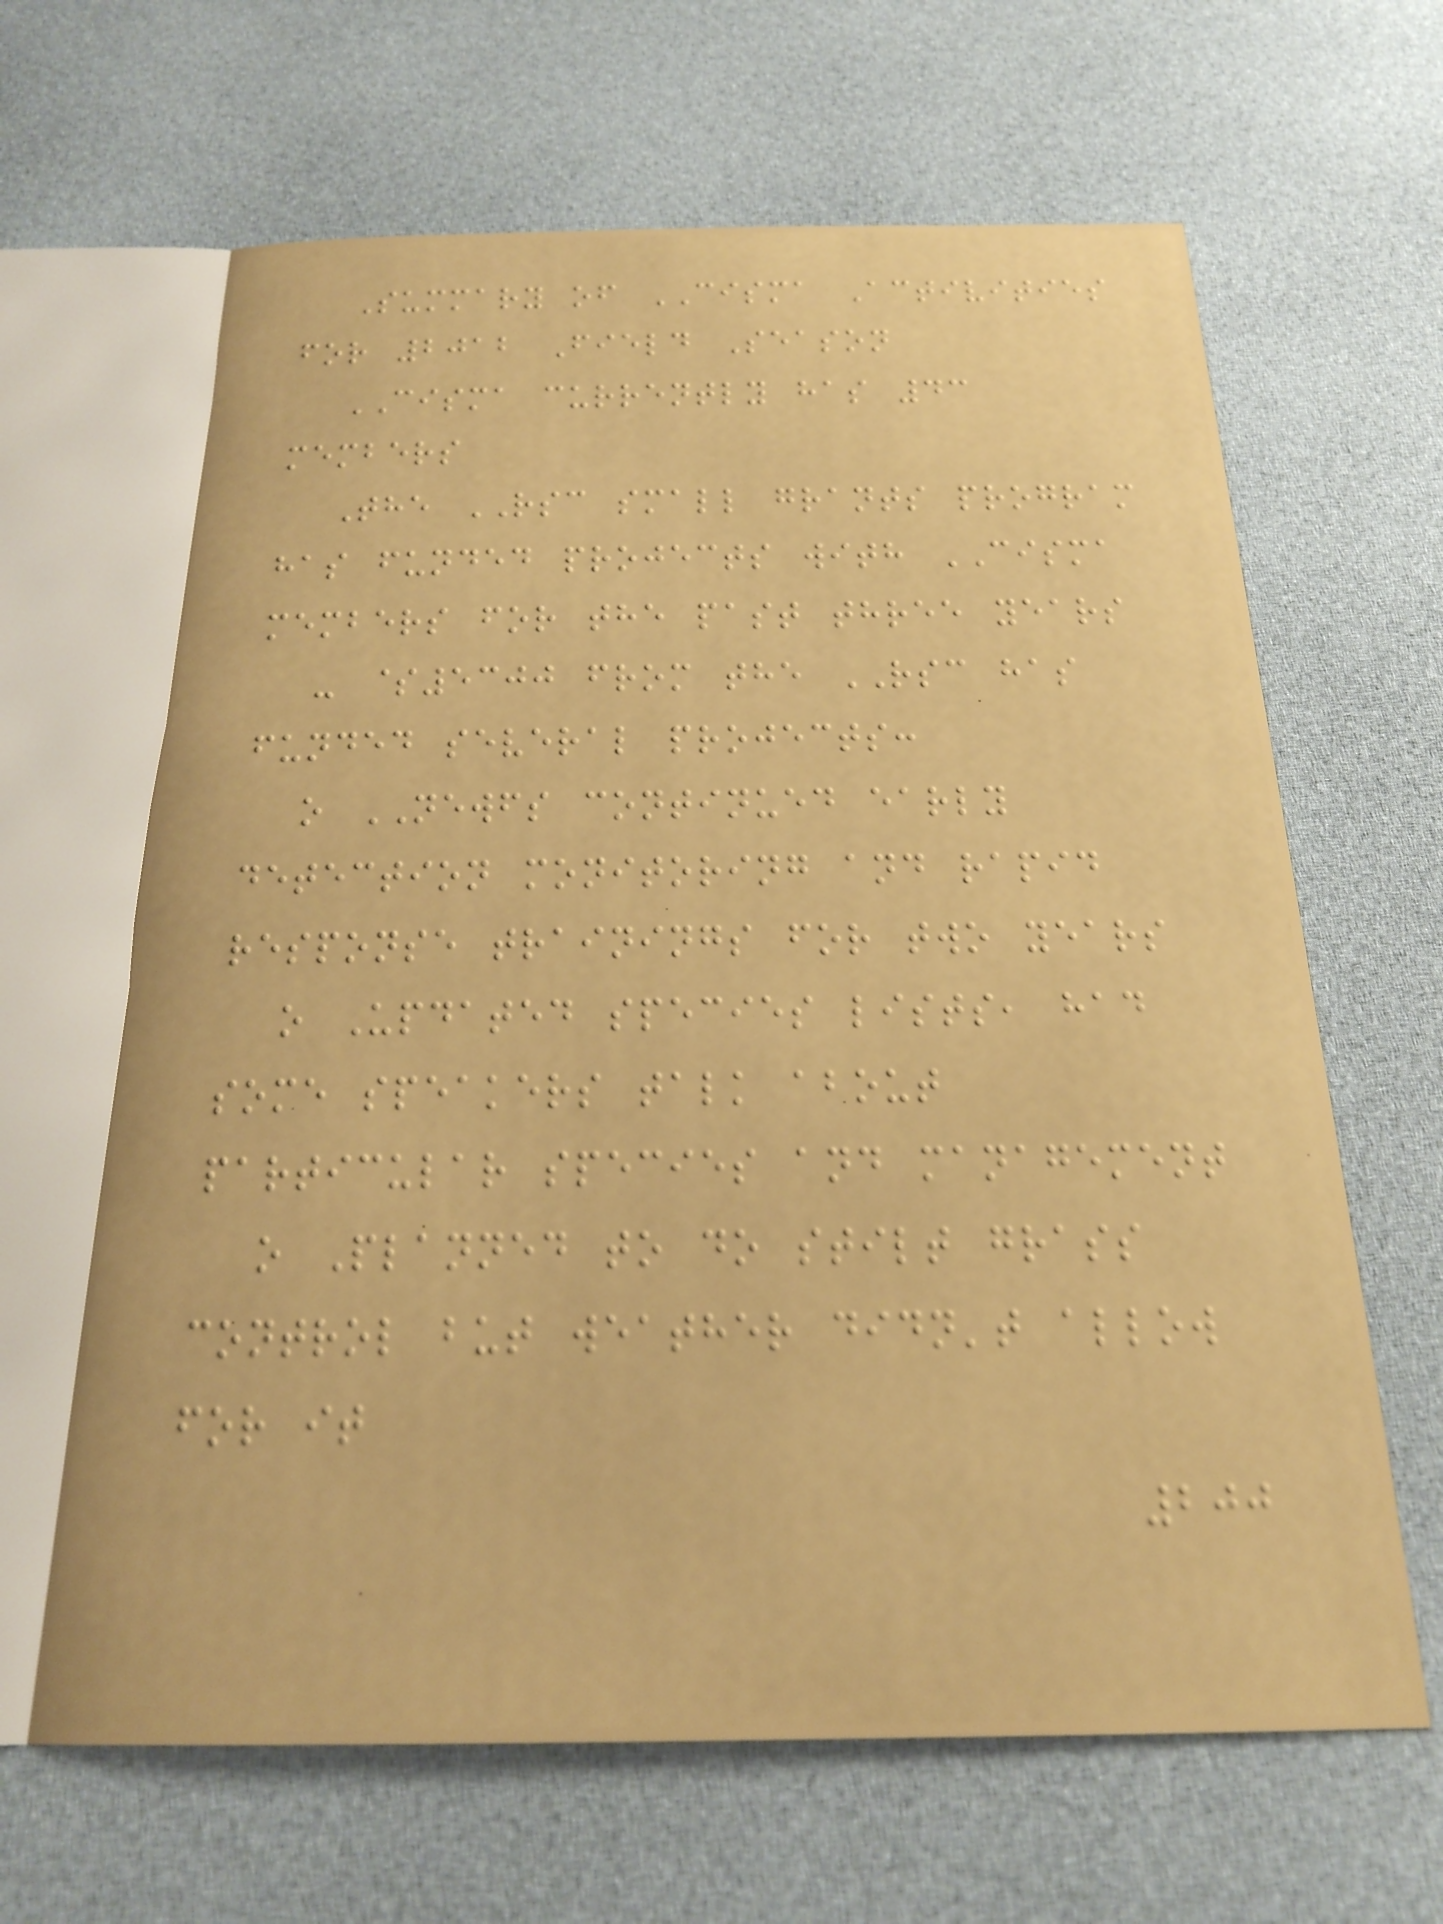Summary of CISMA Activities
for 2012 Field Season
CISMA currently has 43
members
The RSC small grants program
has funded projects with CISMA
members for the past three years
- $5300 from the RSC has
funded several projects:
o NEWFS continued early
detection monitoring and rapid
response trainings for two years
o Updated species lists, had
some speakers talk about
particular species and management
o Planned to do stilt grass
control but weather didn't allow
for it
200
